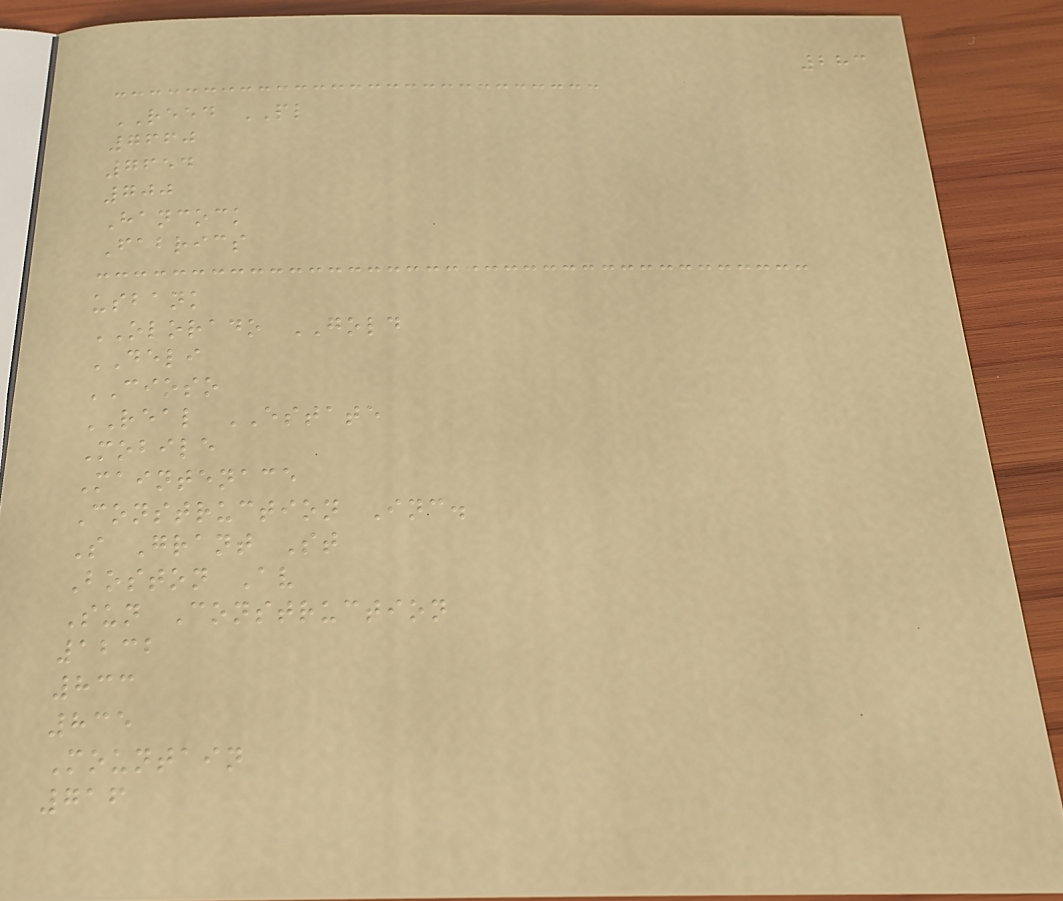283
REED PL
7660
7654
700
Hancock
Fabrics
usbank
OLORADO GOLD
DELI
CIOSO
REAL ESTATE
Mobile
Maintenace
Construction Inc.
S Grant St
Boston Av
Sun Construction
1232
833
835
Mountain
716
